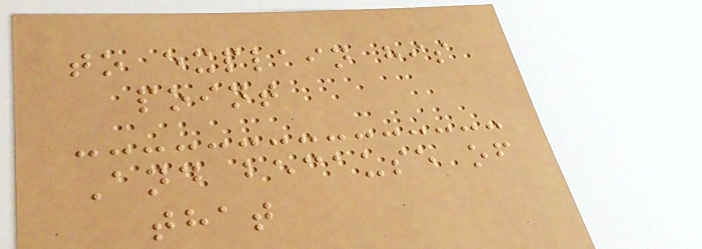to explain his
point
And because of
that
